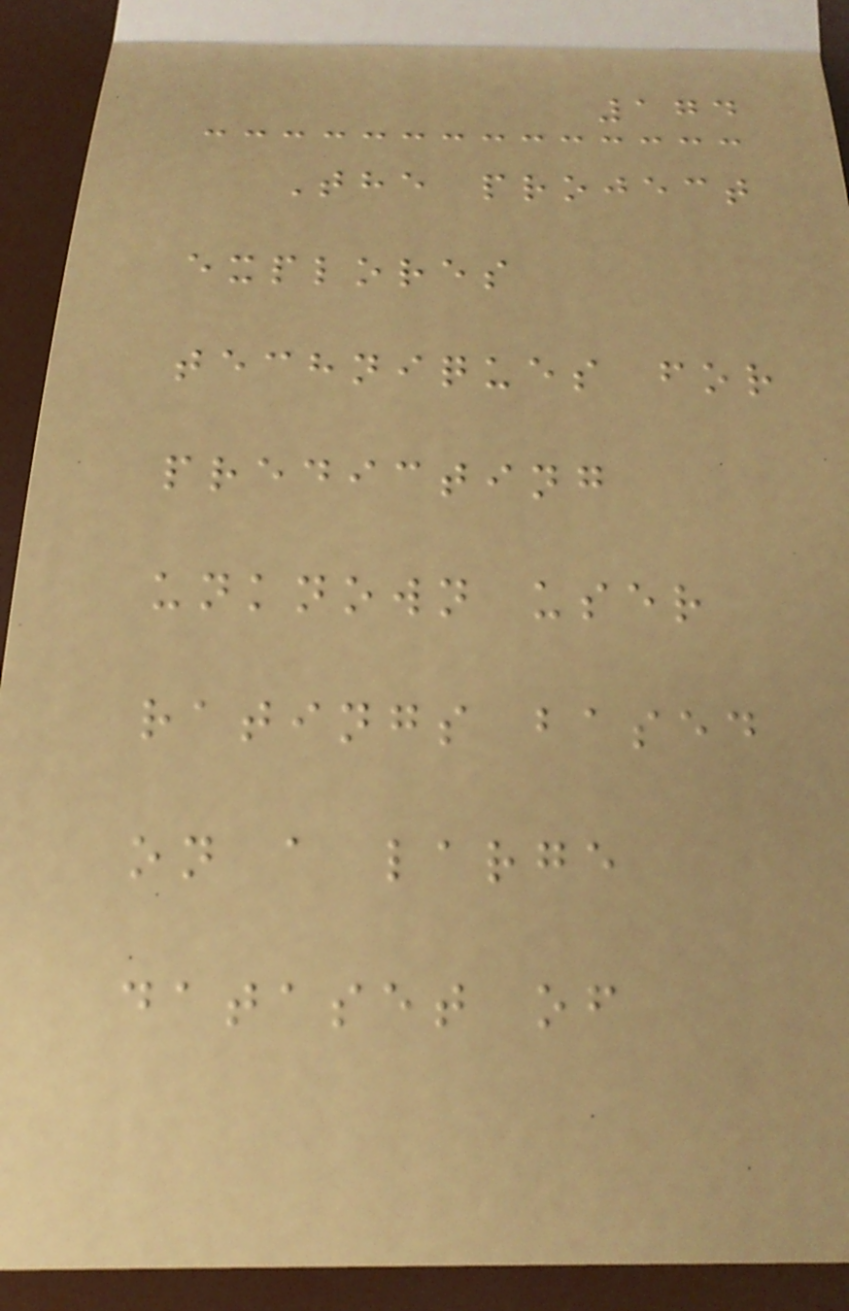174
The project
explores
techniques for
predicting
unknown user
ratings based
on a large
dataset of
